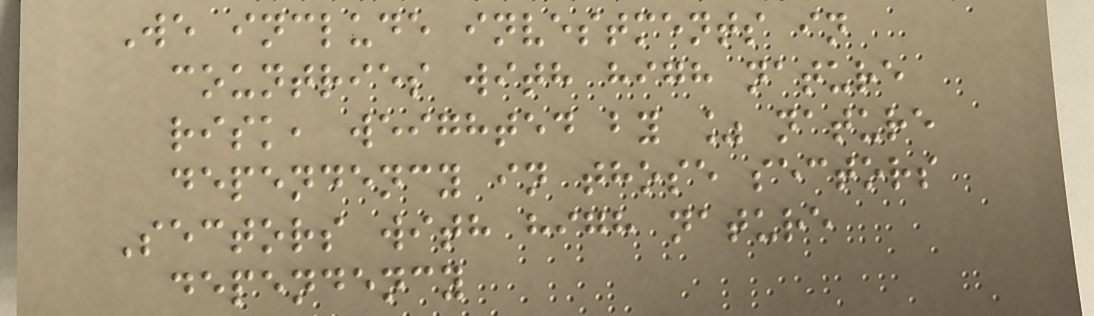We include investments in
countries with high nature
risk, weighted by % nature
dependency in those sectors
Sectors with high nature
dependency
